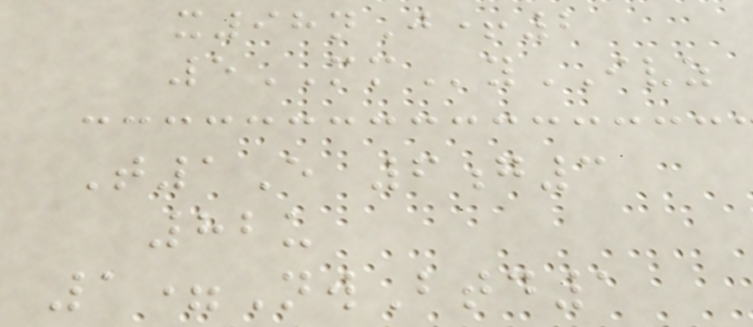x98nJ+2
5MMyIVZ
T1E 6g3
82u
1=NwBtd1
